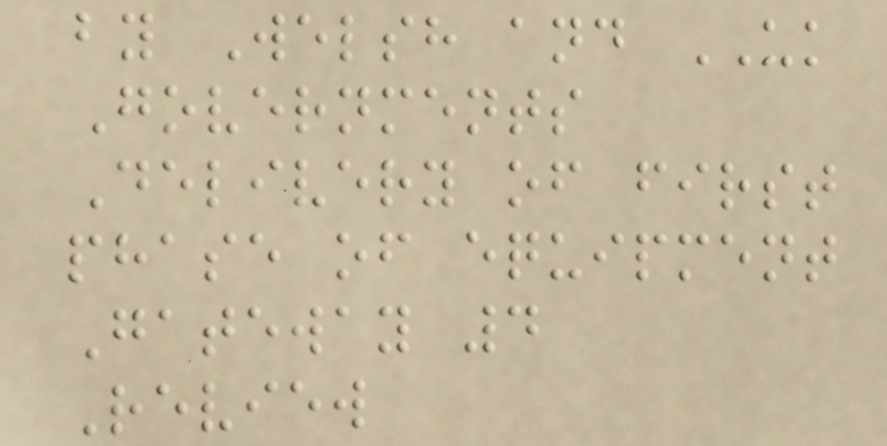by Welsh and UK
Governments
Delivery of first
phase of equipment
Gateway 4
Review
